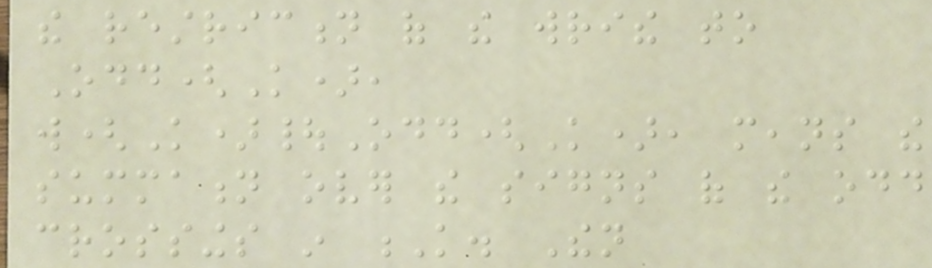the restriction of the writhe to
Odd(K),
w(K)|Odd(K), means the
summation over the signs of the odd
crossings in K. Then
